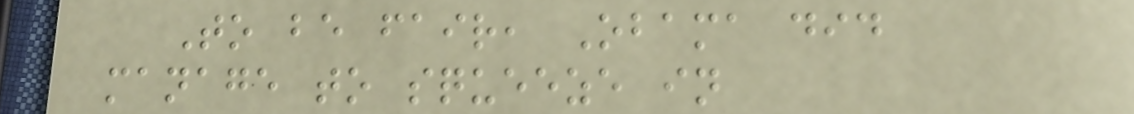To be fair, Obama did
manage to squeeze in
